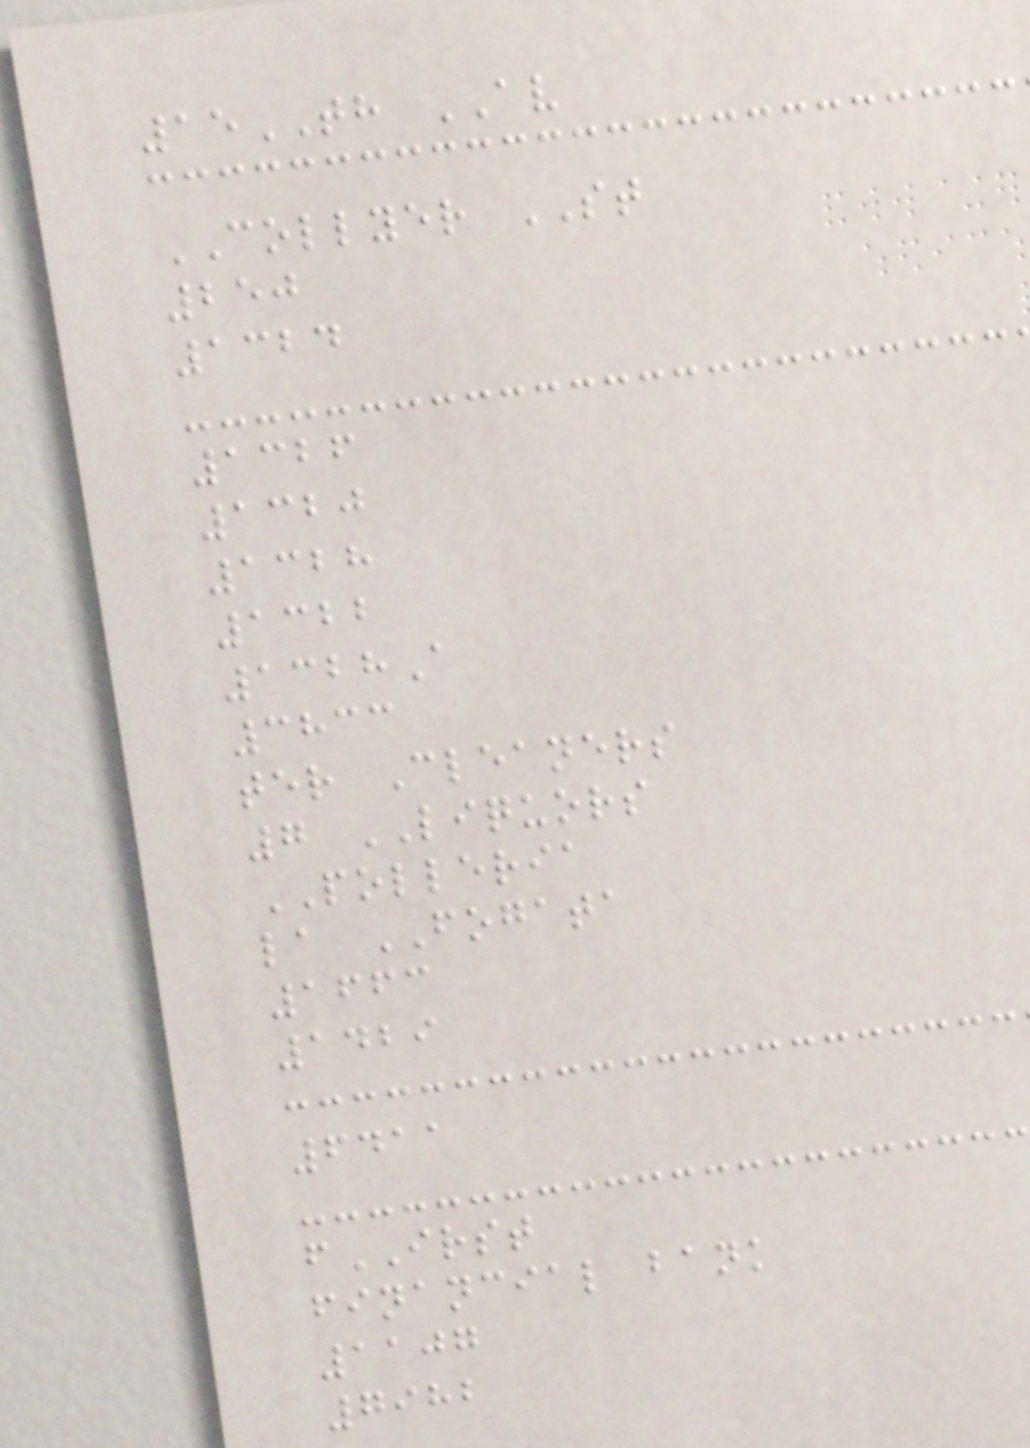15TH AV
COLLYER ST
250
1324
1326
1320
1328
1322
1328A
3833
ter Cleaners
7 LIQUORS
POLLERIA
la FOGATA
1663
1429
6411
fIRST
financial bank
1107
7982
